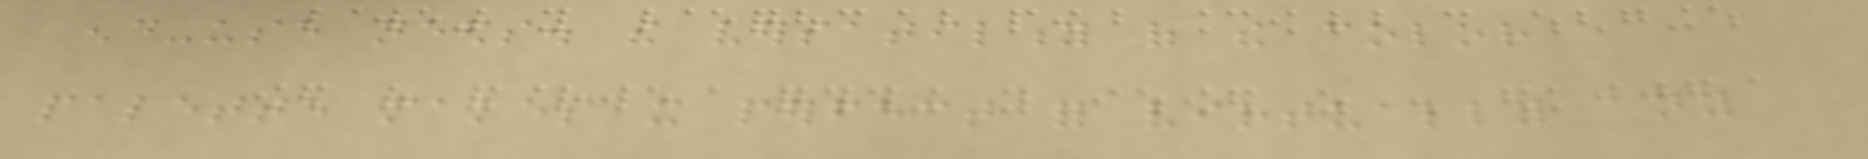end-use needs. the versatility of the color
palette makes it perfect for virtually any
